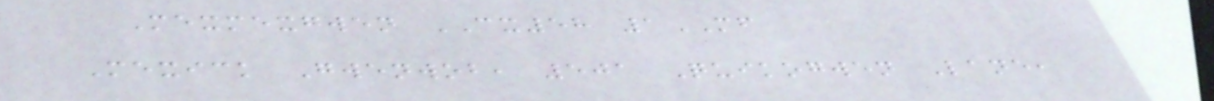Mexmexgwen CX58 1MF
Mexick Gwenwob, 501 Quikogwen Lane,
